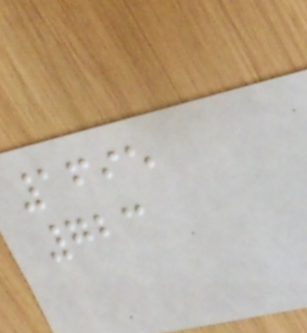1695
723
